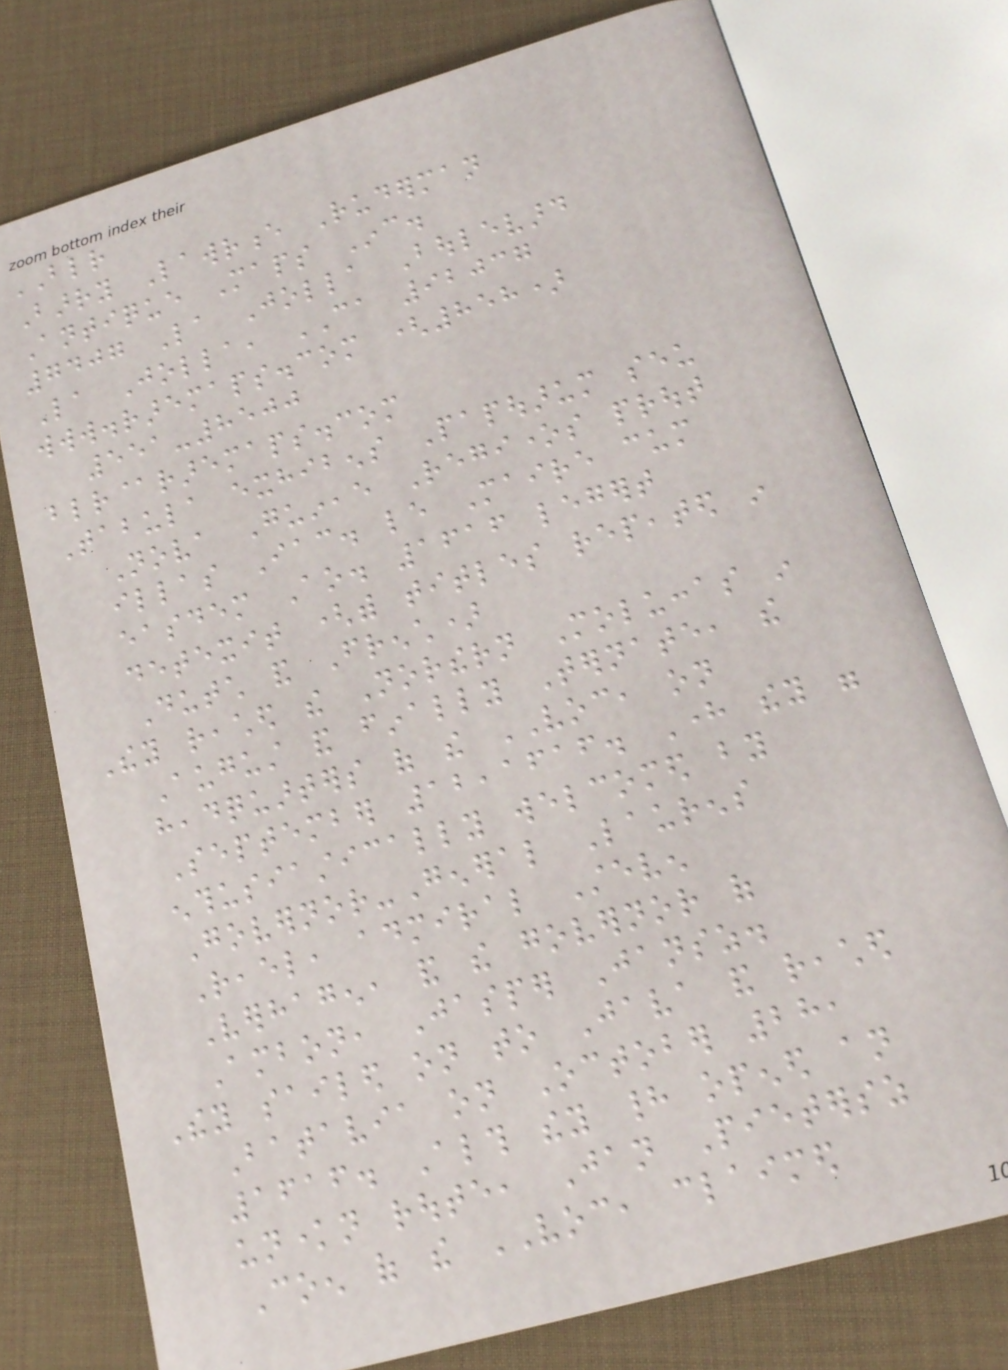BLR
Barry Lawrence Ruderman
Antique Maps Inc.
7407 La Jolla Boulevard
La Jolla, CA 92037
www.raremaps.com (858)
551-8500
blr@raremaps.com
Tabula exhibens Papouarum seu
Nova Guineae Regiones prout
illas Iac. le Maire cum
easdem Ao. 1616 legert
detexit (with titles repeated in
Dutch and French)
They reached the Northern Moluccas in
August and finally Ternate, the
headquarters of the VOC, on
September 12,1616. Here they were
enthusiastically welcomed by
Governor-General Laurens
Reael, admiral Steven
Verhagen, and the governor of
Ambon, Jasper Jansz.
They sailed on to Java and reached
Batavia on October 28,
1616. Although they had opened an
unknown route, Jan Pietersz
Coen of the VOC, claimed
